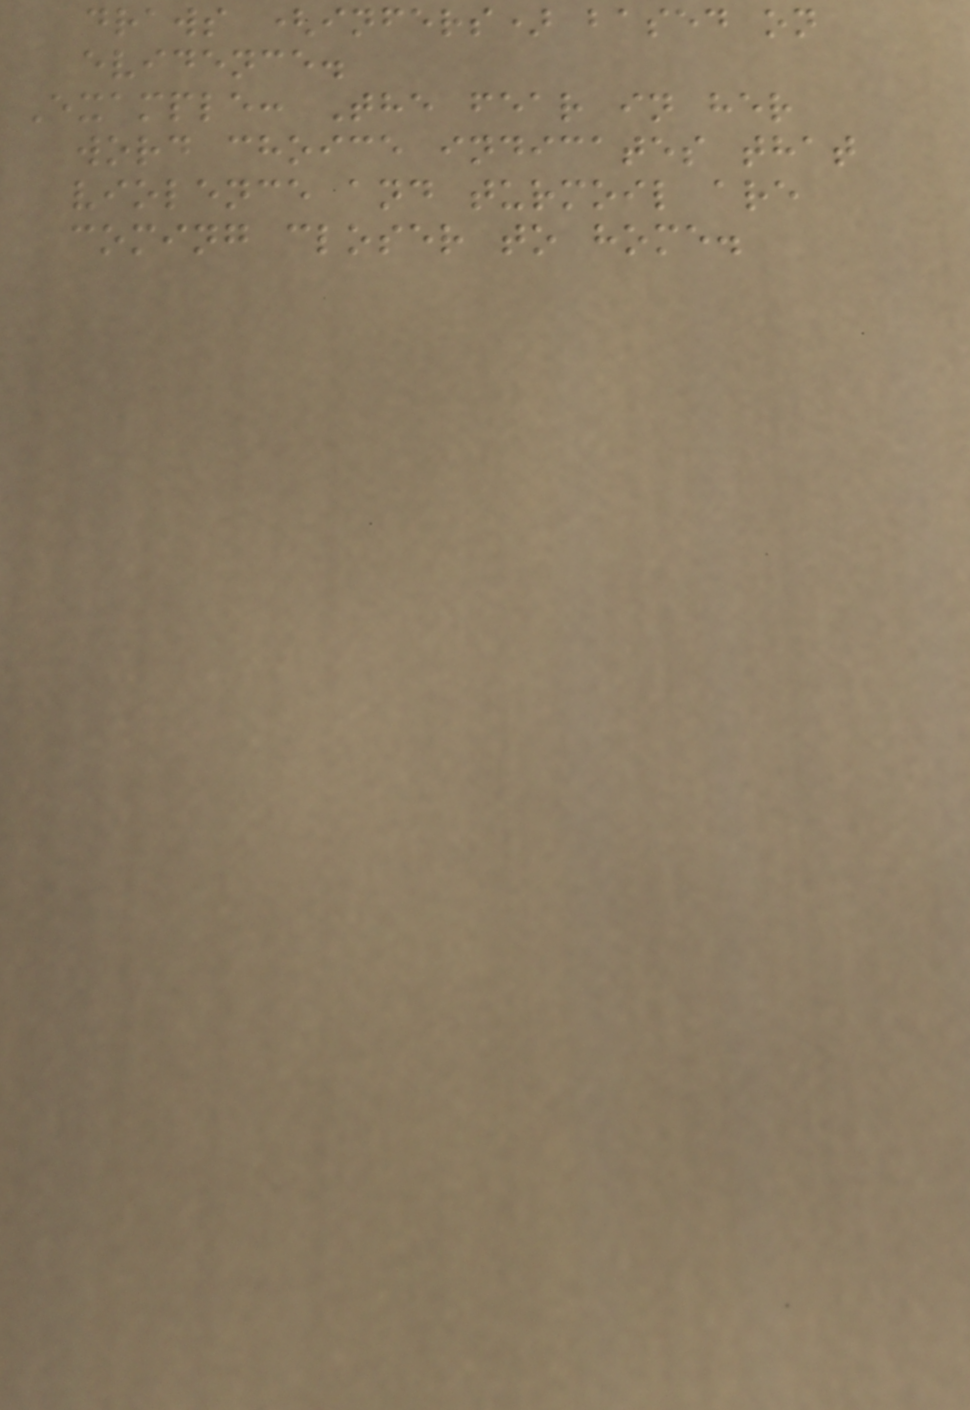draws (infers) based on
evidence.
Example: The fear in her
word choice indicates that
violence and turmoil are
coming closer to home.
